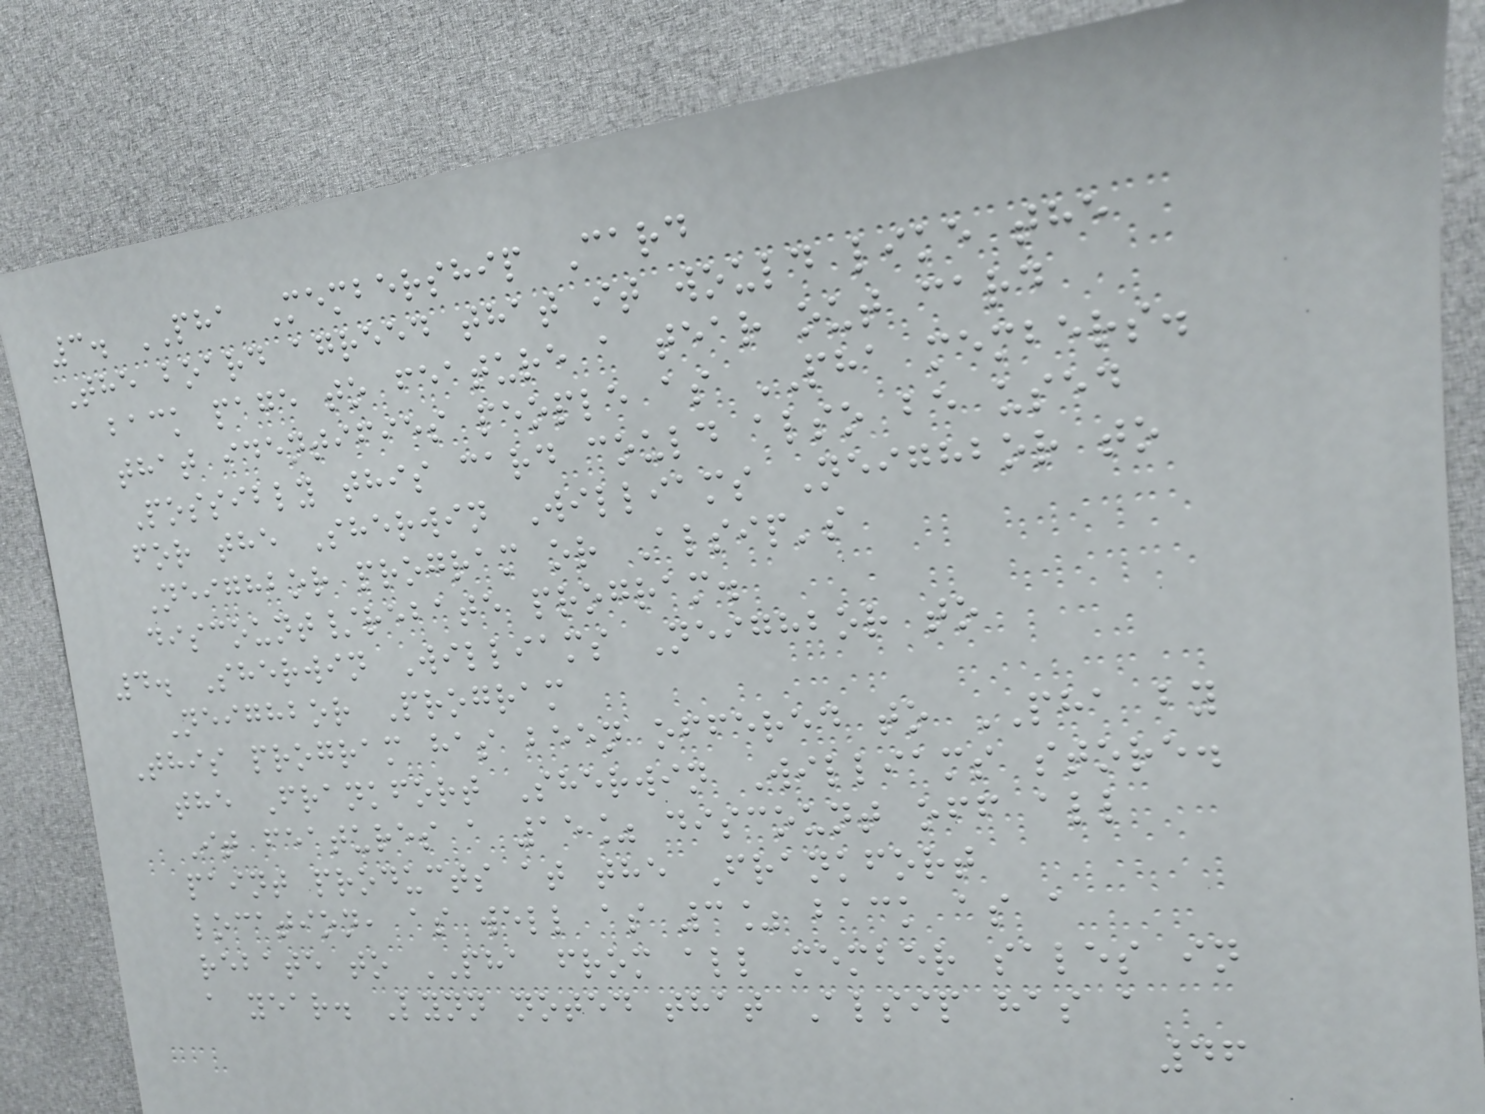3. PHA Membership Card
The board agreed that it would like the
back page to feature a tear out card
that identifies people as PHA members.
Possibly this card could also be used
for the Sherwin Williams Neighbor to
Neighbor program or Alsip's
discount/rebate program.
4. Sherwin Williams Neighbor to
Neighbor Program
This program has been offered to PHA by
the Frankfort Sherwin Williams store.
It features a 15% discount off all
paint products at the Frankfort
location, as well as 3% back as a
rebate to PHA from all member sales in
a year. Lynn noted that Alsip has a
46
